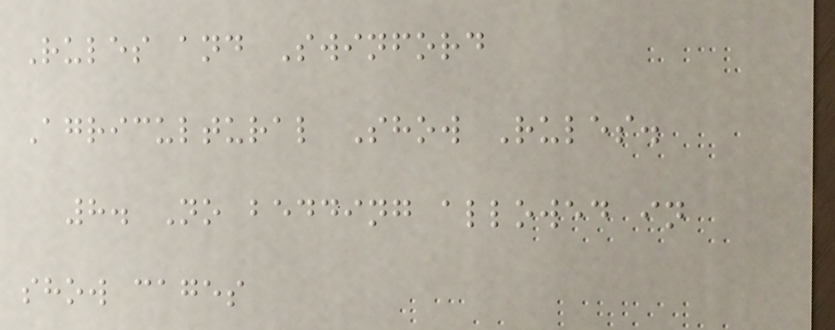Rules and Swinford
Agricultural Show Rules.
8. No bedding allowed in
show cages
